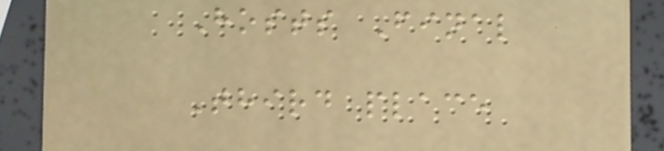Hosts Final
Third place
